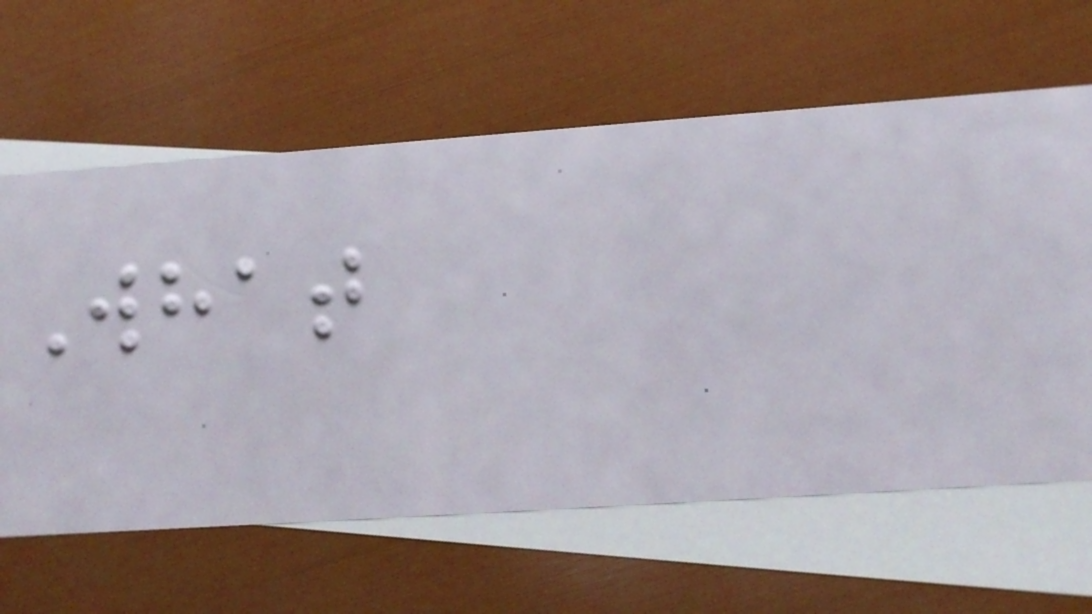What
